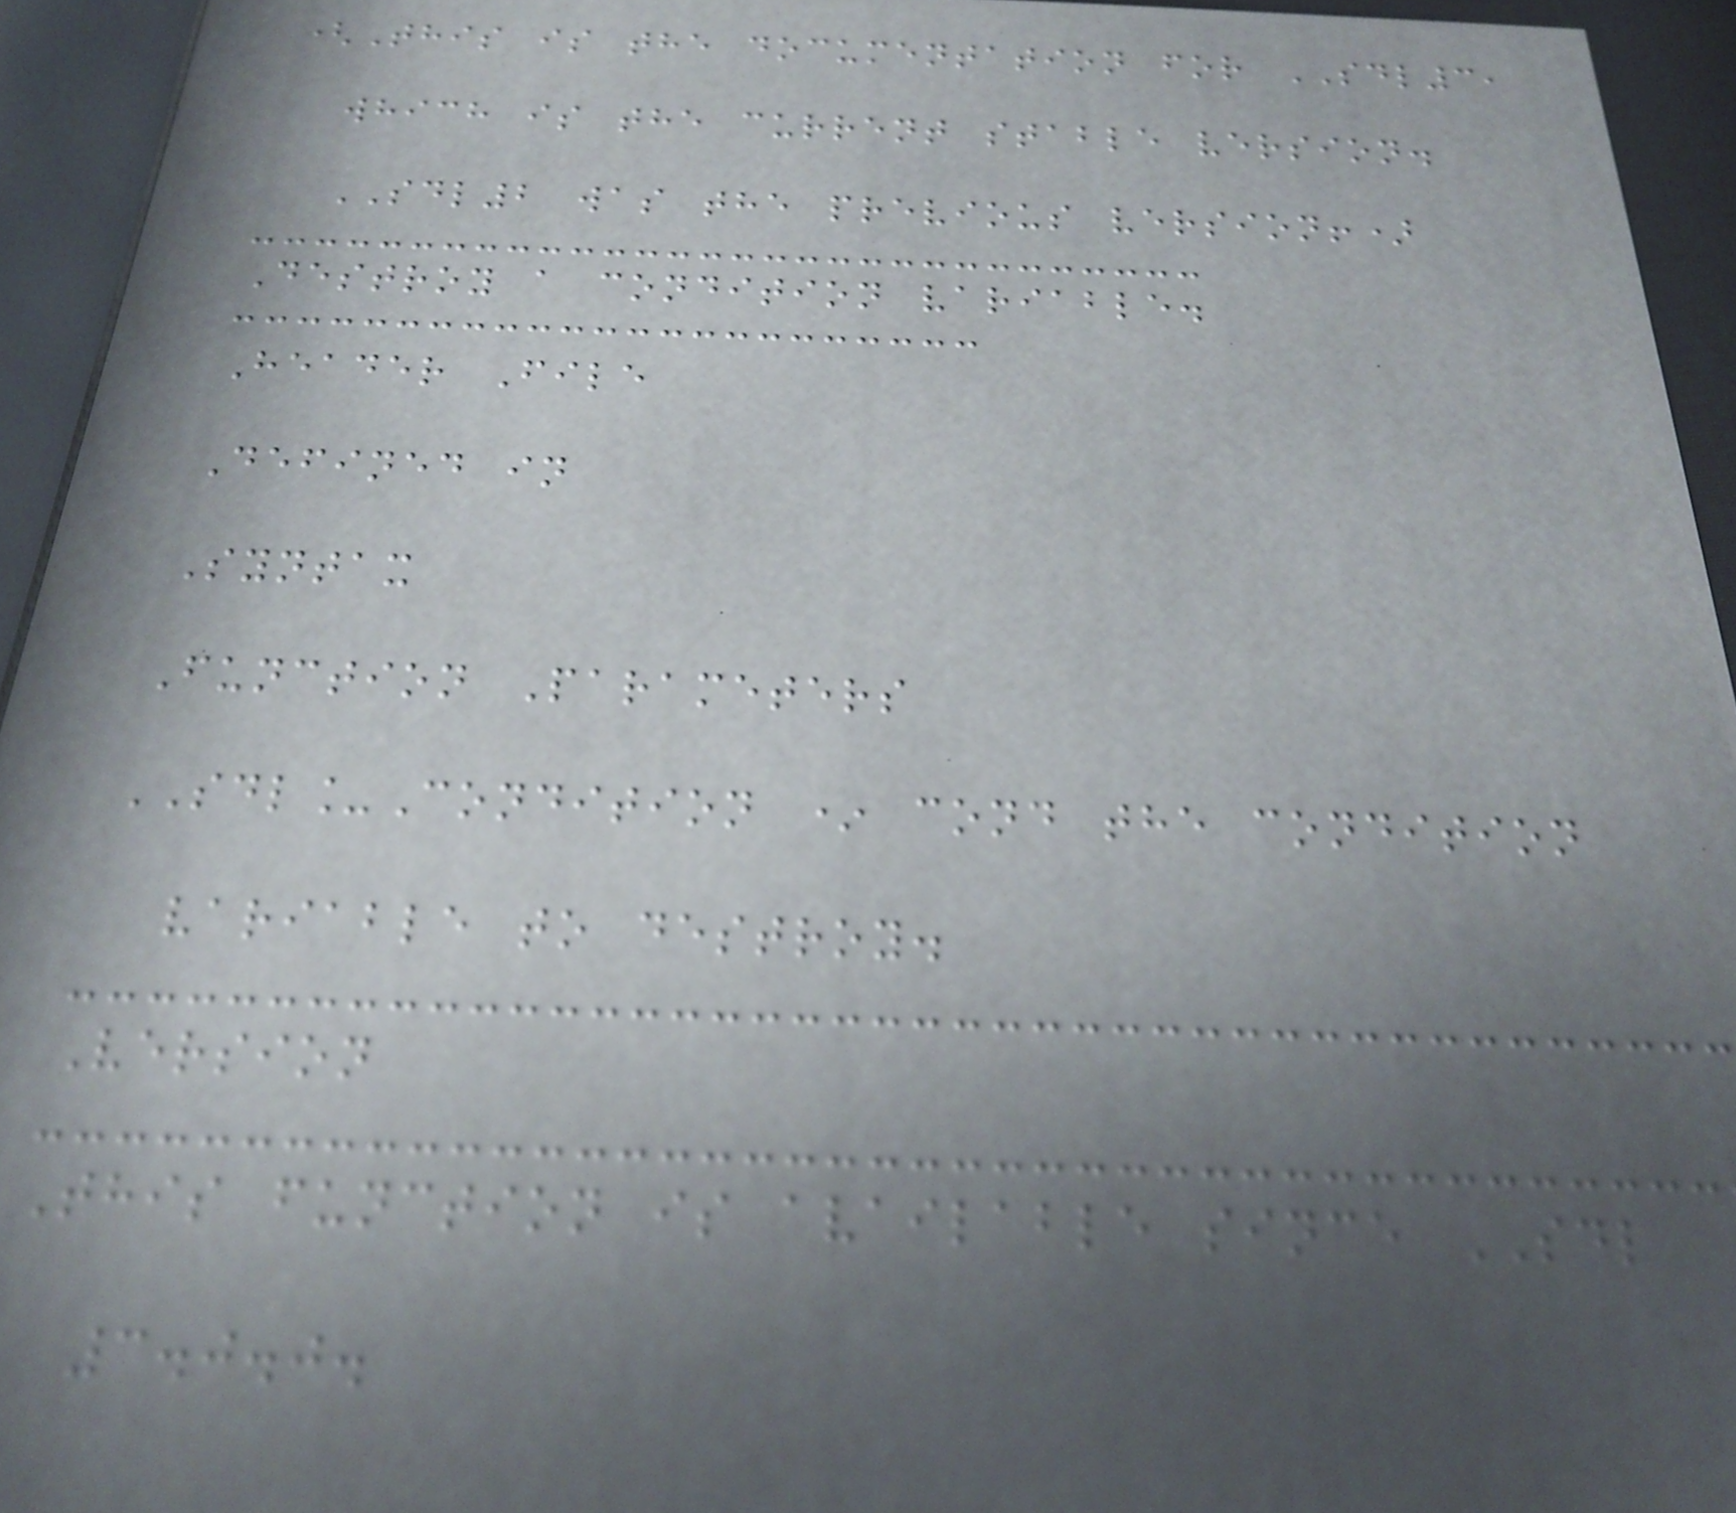(This is the documentation for SDL3,
which is the current stable version.
SDL2 was the previous version!)
Destroy a condition variable.
Header File
Defined in
Syntax
Function Parameters
SDL_Condition * cond the condition
variable to destroy.
Version
This function is available since SDL
3.0.0.
